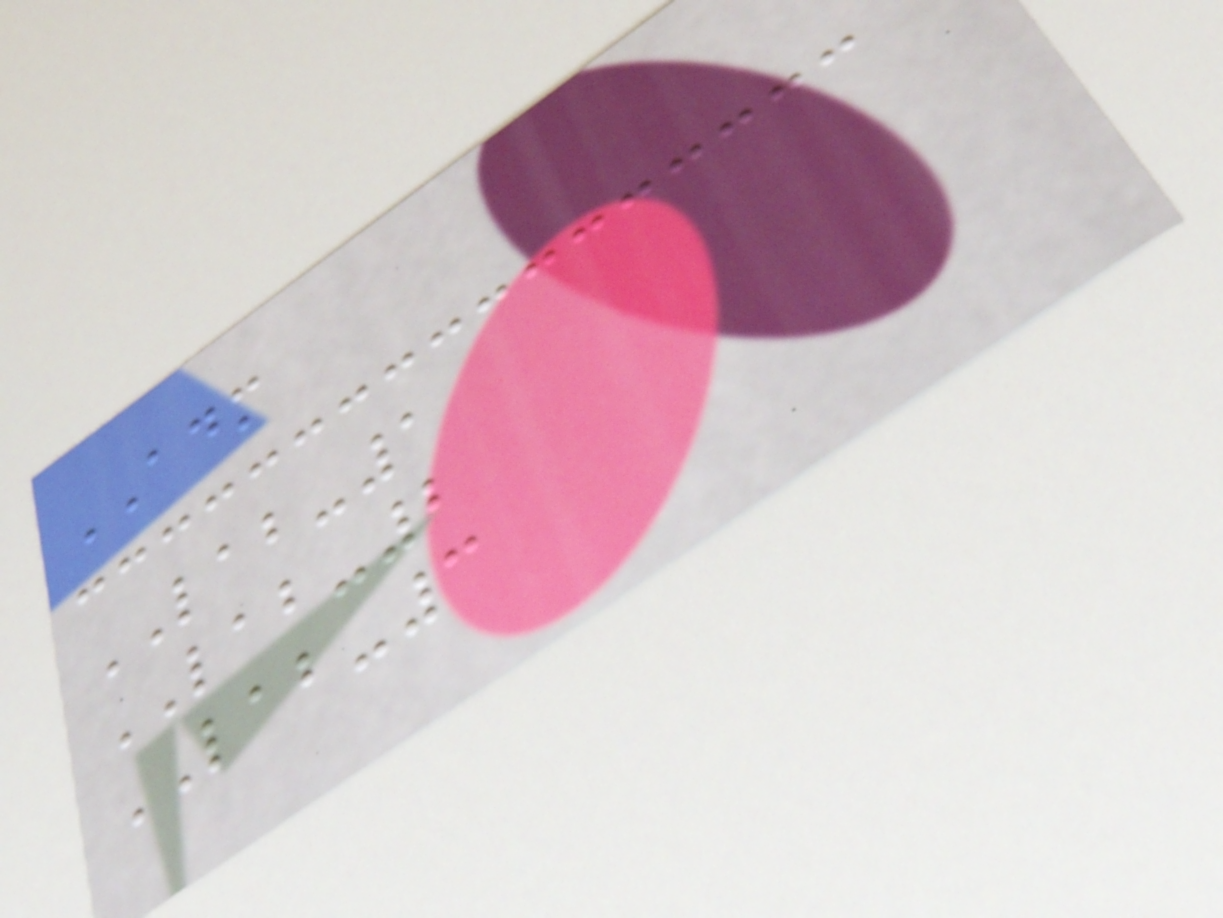ADM
LAB-1
LAB-2
LAB-3
